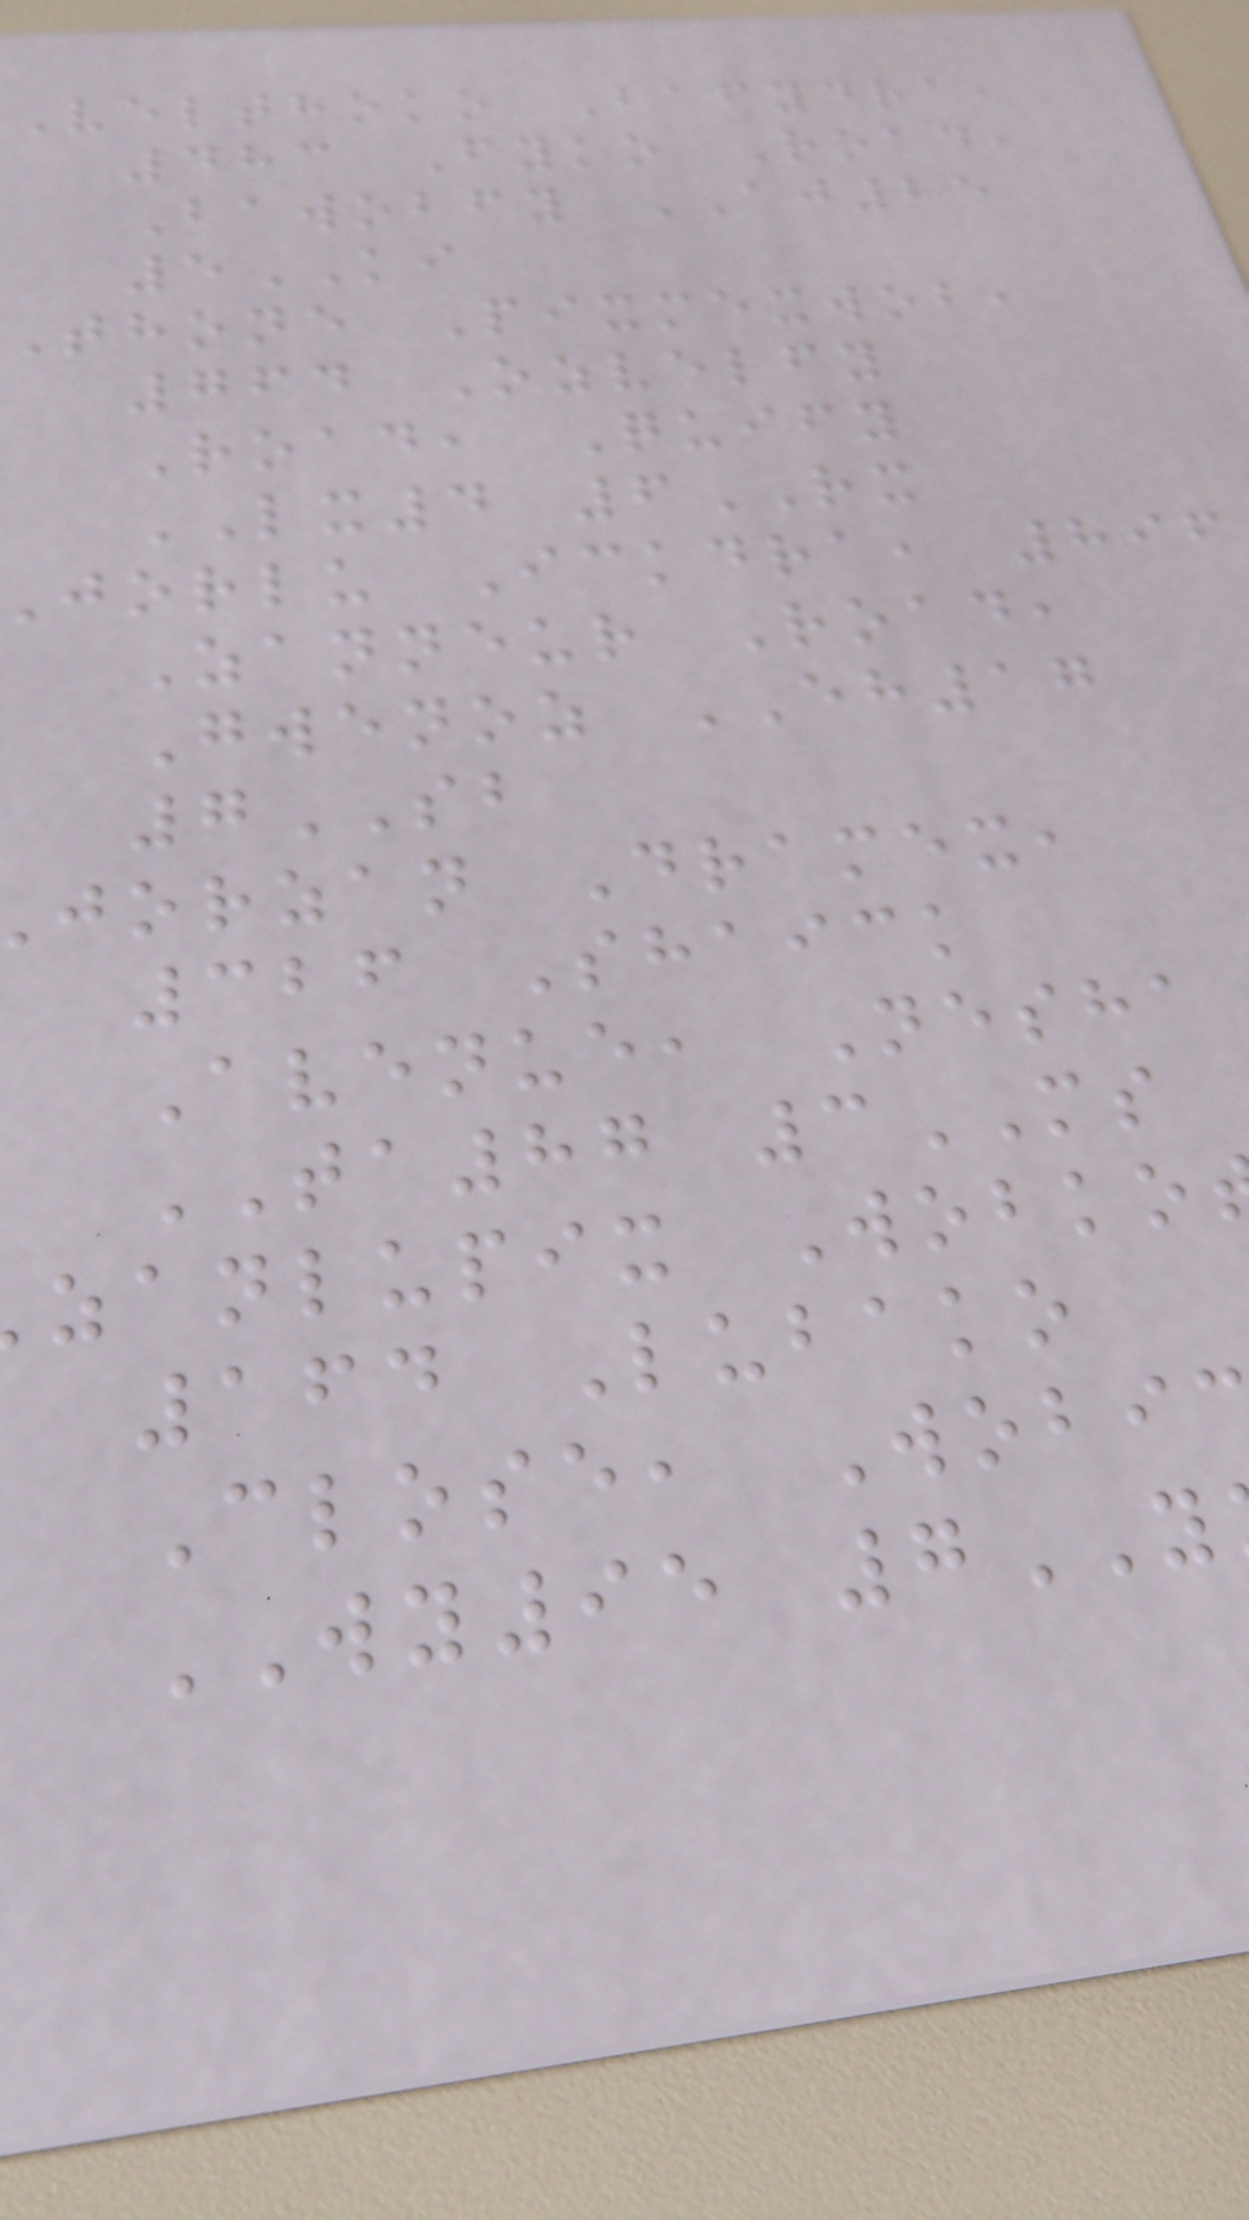Velthoko Bafydra,
483 Fyko Road,
Bawobfy AJ25
5KI
Thone Pixmexwob,
764 Ozvelfy
Road, Quify
LX4 6RX
jorlu Ickdra, 896
Zanneur Road,
Gwenoz EH17
7SB
jorzan Dramex,
326 Shaick
Avenue, Nesha
TA87 3MS
zanlupix Wobko
164 Lubako
Close, Wobi
WY95 7
